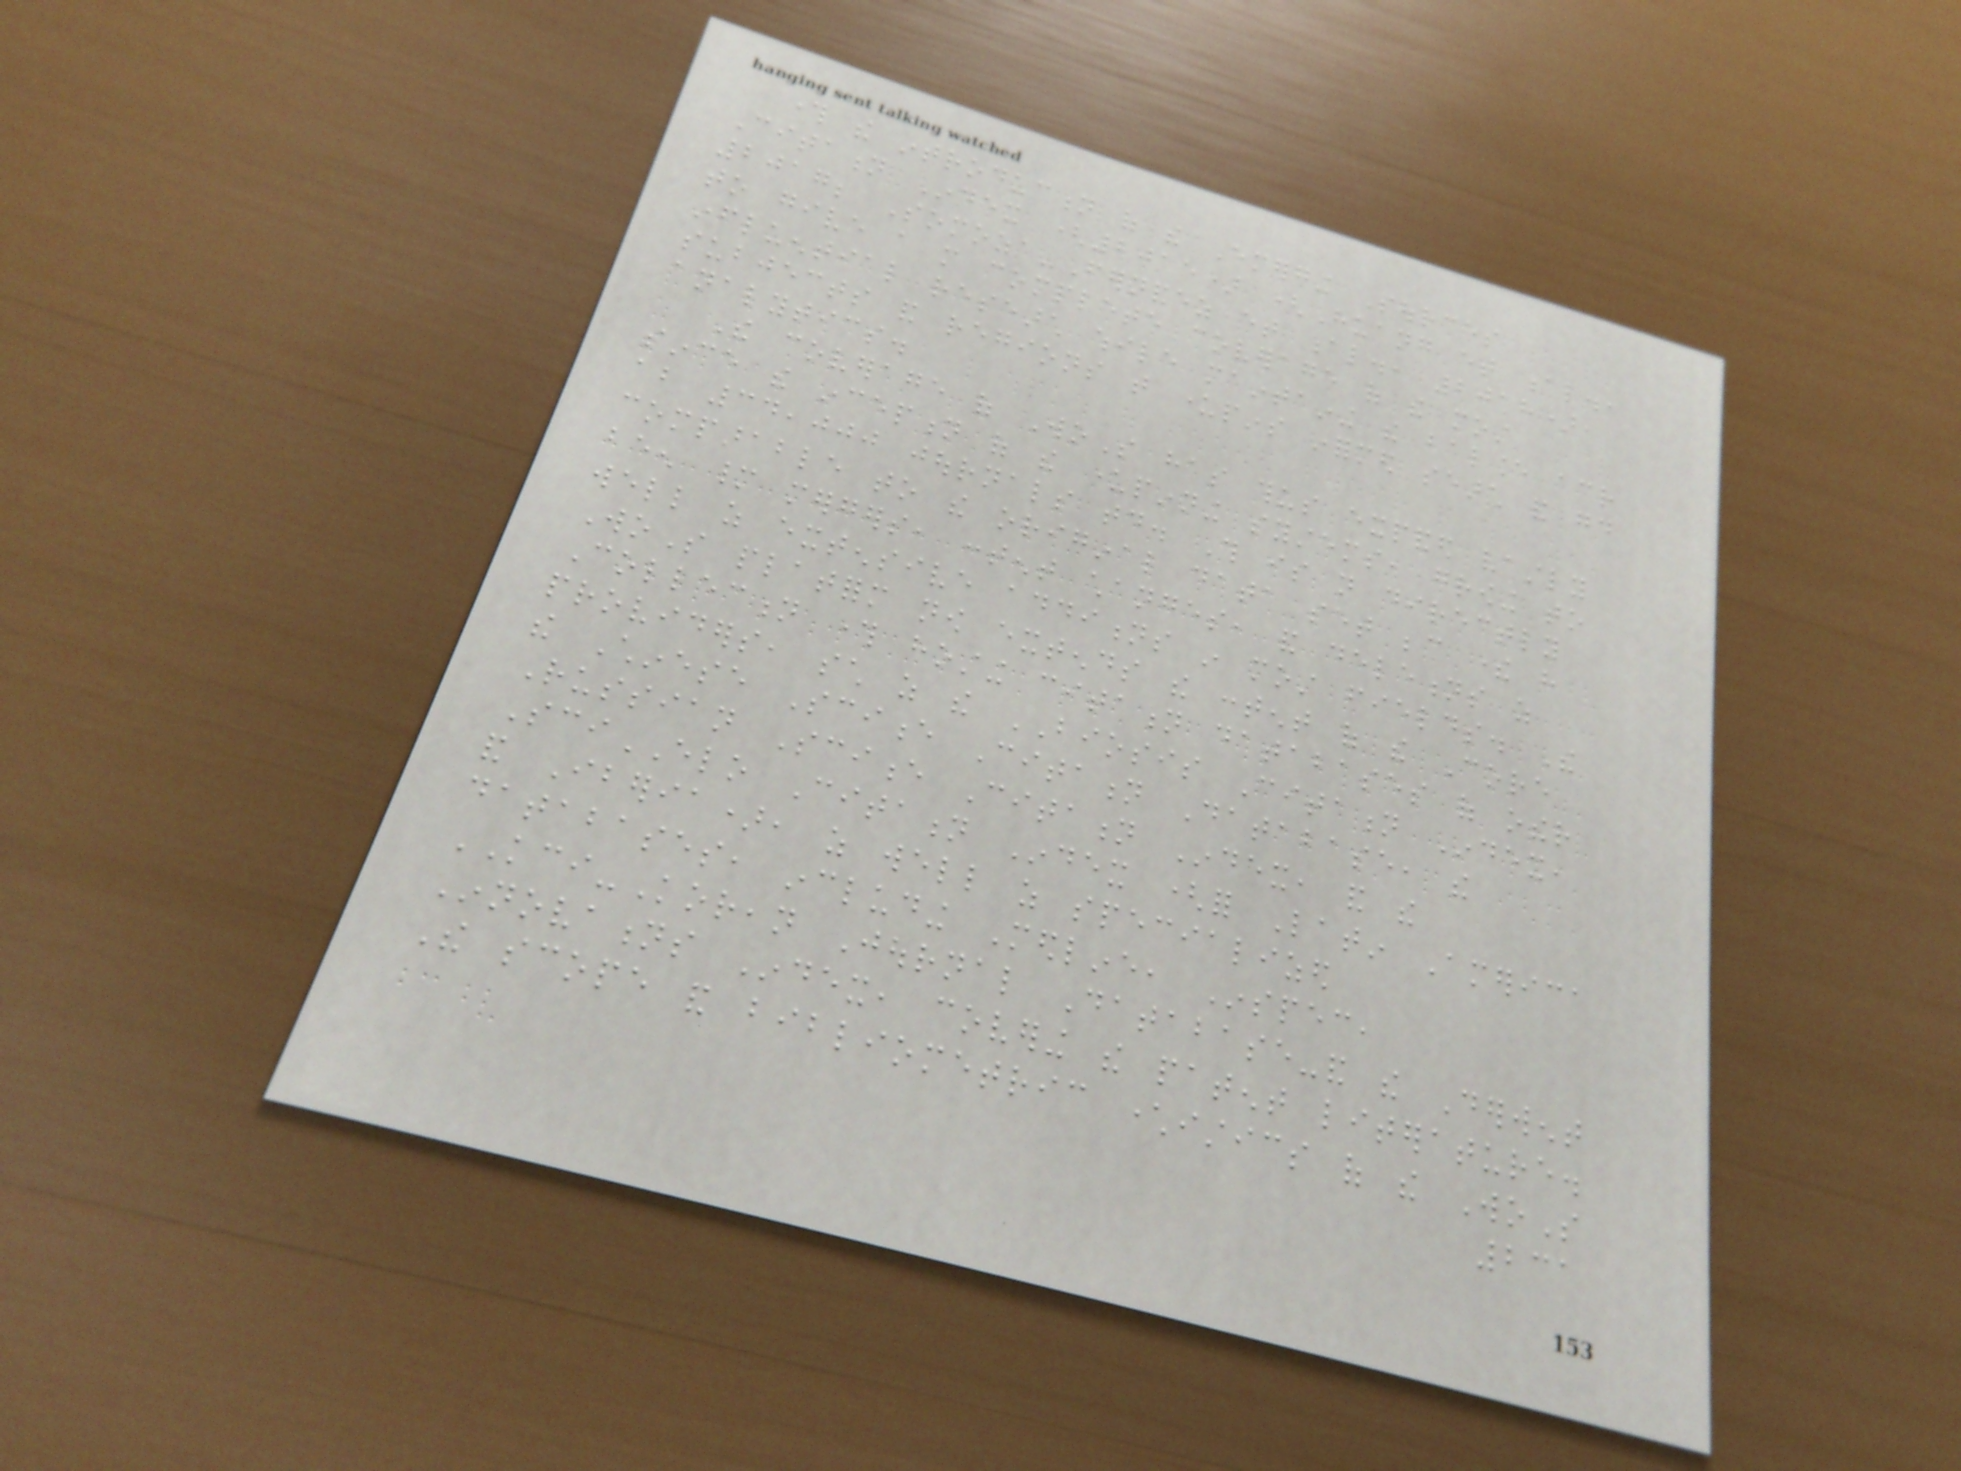through the introduction of the Emerging Sources
Citation Index (2015) (Huang et al.,
2017; Somoza-Fernandez et al., 2018),
to give a more complete coverage of the most
influential research while maintaining the balance across
subjects and regions that underpins informed search and good
analytics.
The coverage of WoS has thus expanded vastly
since the inception of the underpinning systems, growing to
about 34,000 journals today. This is not directly
comparable to the original data set because there have
been many mergers, content changes, and deletions as
well as extensive additions in most fields. The
WoS platform now extends the content of the Core
Collection through hosting citation databases of other
providers, such as the BIOSIS Citation Index,
the Chinese Science Citation Database, the
Russian Science Citation Index, and the
SciELO Citation Index (for Latin America
and Iberia), as well as specialized
databases, including Medline, Inspec,
KCI-Korean Journal Database-and the Derwent
Innovations Index, covering the patent literature.
The scope and bibliometric characteristics of the WoS
231
